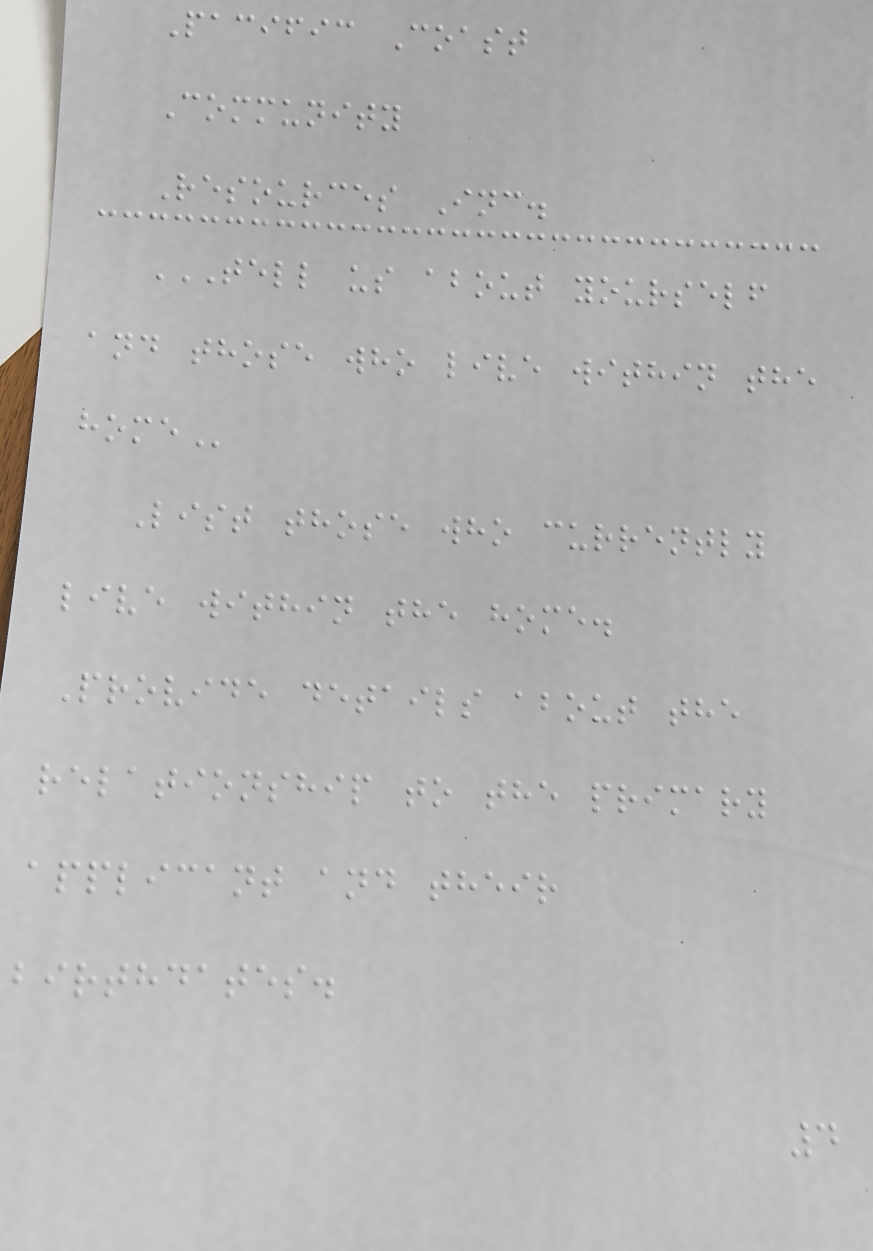Pacific Coast
Community
Resources Inc.
TELL US ABOUT YOURSELF
AND THOSE WHO LIVE WITHIN THE
HOME
List those who currently
live within the home.
Provide details about the
relationship to the primary
applicant and their
birthdates.
4
